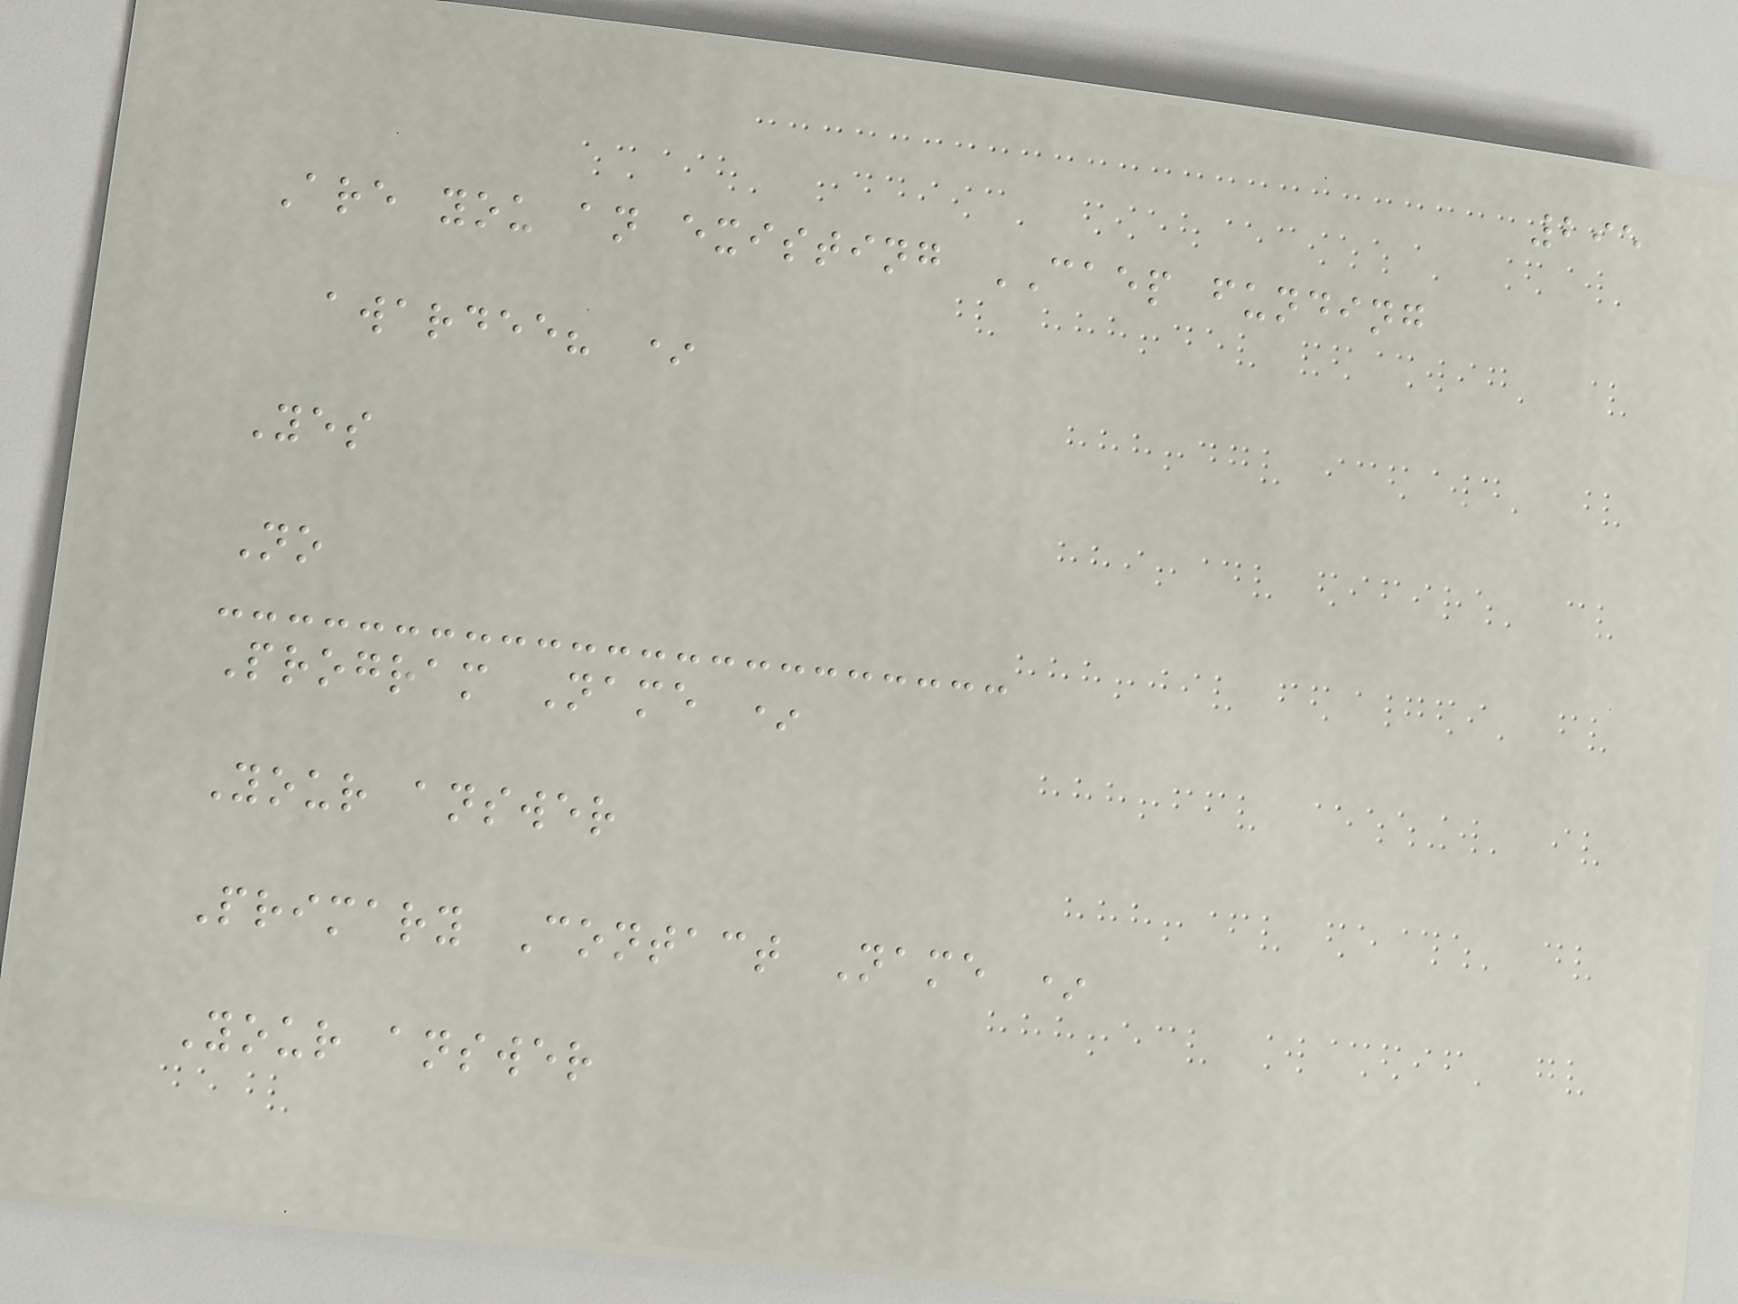295
Are you an existing CAEP funding
awardee? *
Yes
No
Program Name *
Your answer
Primary Contact Name *
Your answer
